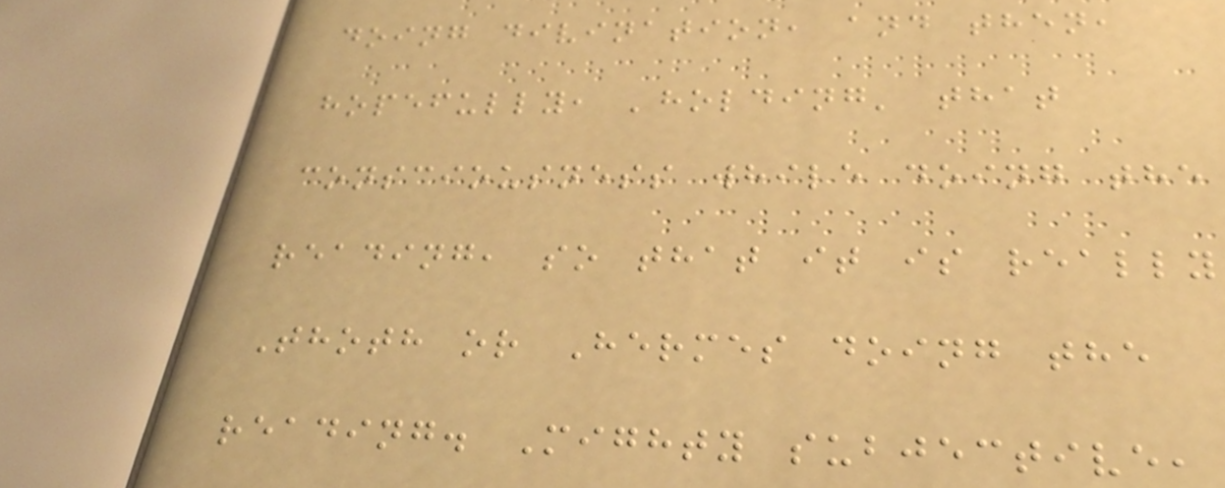doing divination, and then,
hopefully, 'holding' that
consciousness while doing the
reading, so that it is really
Thoth or Hermes doing the
reading. Mighty subjective,
